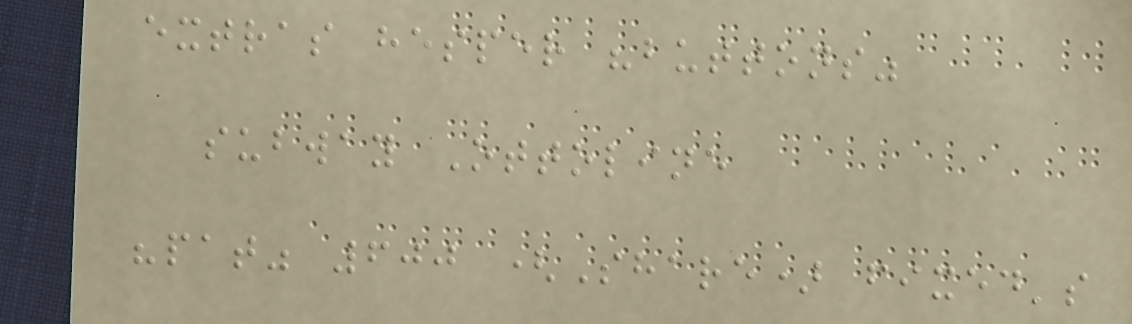extras hesper "buttons"
subway Ottoline
"pat" 600 (Share) fixed's
